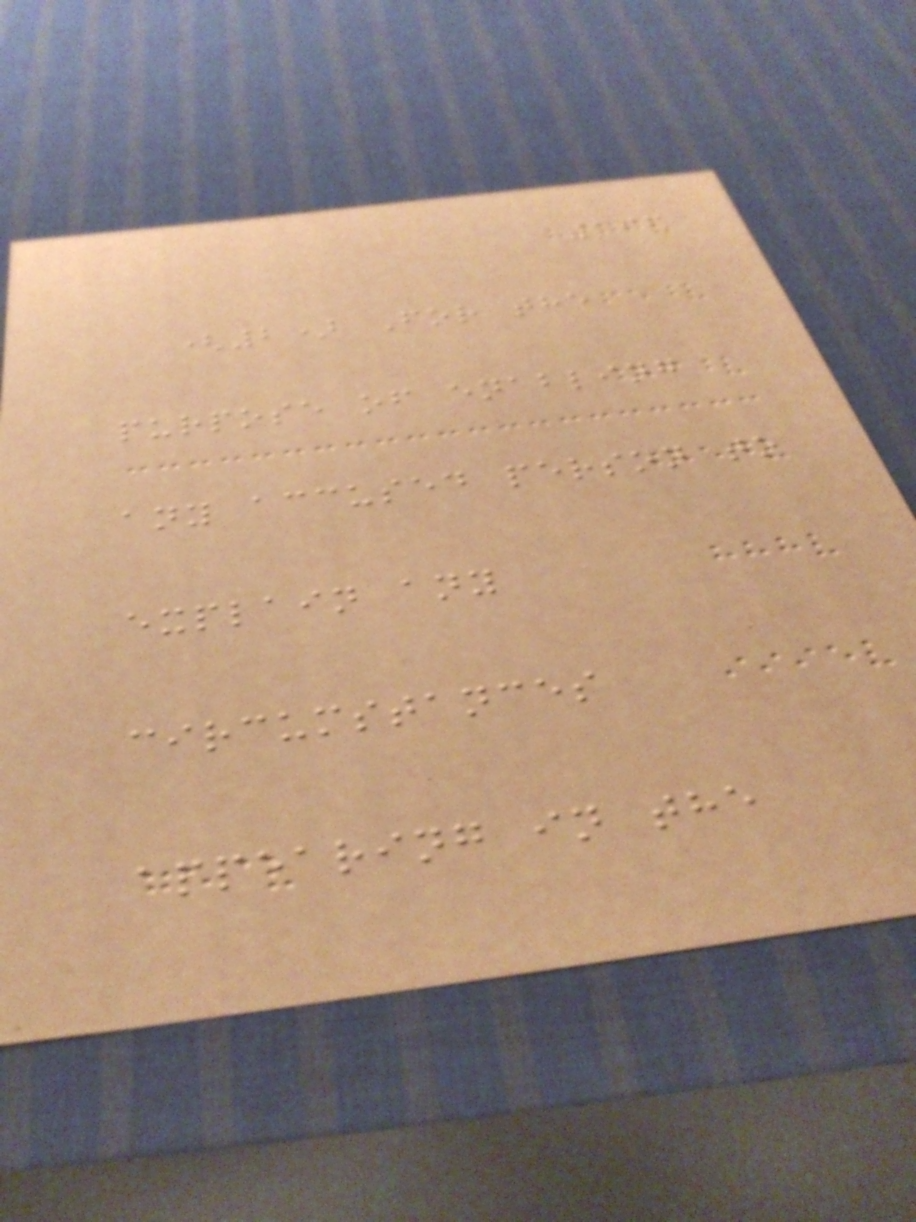196
(2) For the
purpose of enabling
any accused person to
explain any
circumstances
appearing in the
